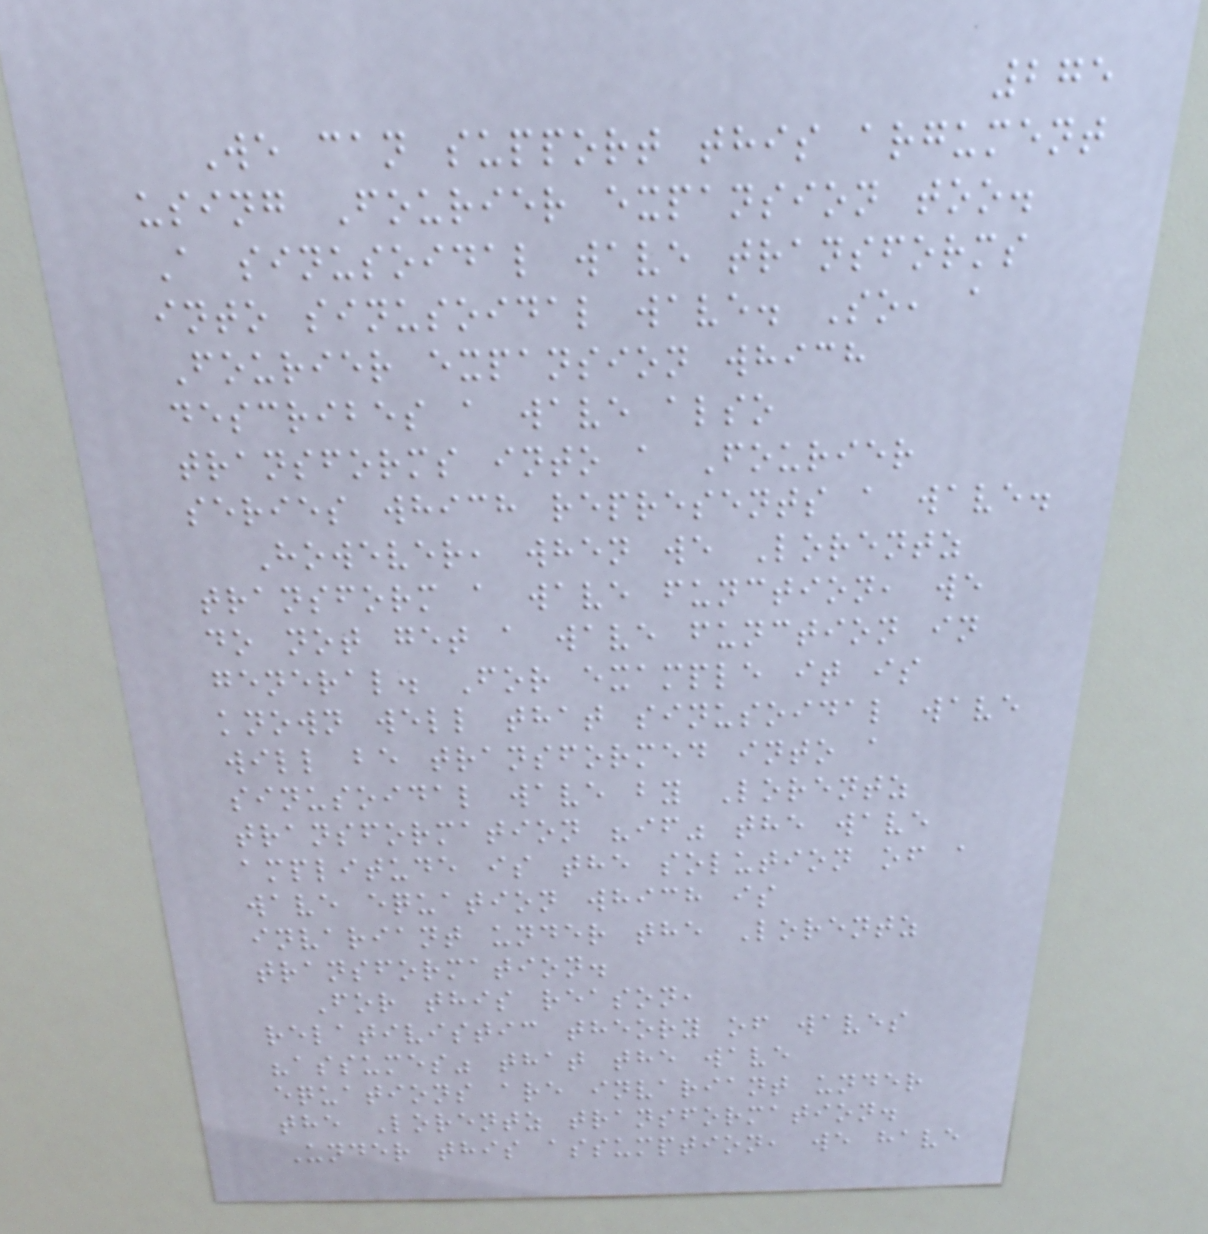275
We can support this argument
using Fourier expansion too.
A sinusoidal wave transforms
into sinusoidal wave. So, a
Fourier expansion which
describes a wave also
transforms into a Fourier
series which represents a wave.
However, when we Lorentz
transform a wave function, we
do not get a wave function in
general. For example it is
known well that sinusoidal wave
will be transformed into a
sinusoidal wave by Lorentz
transformation "if" the wave
amplitude is the solution of a
wave equation which is
invariant under the Lorentz
transformation.
For this reason,
relativistic theory of waves
"assumes" that the wave
equations are invariant under
the Lorentz transformation.
Under this assumption, we have
